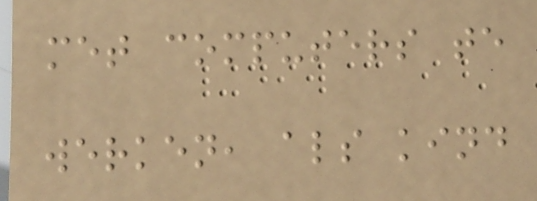met computers te
werken, als kind
